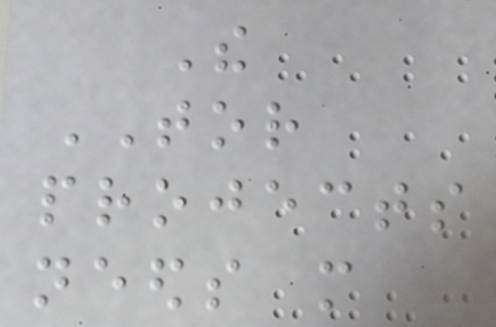The
TOR
projects
needs more
